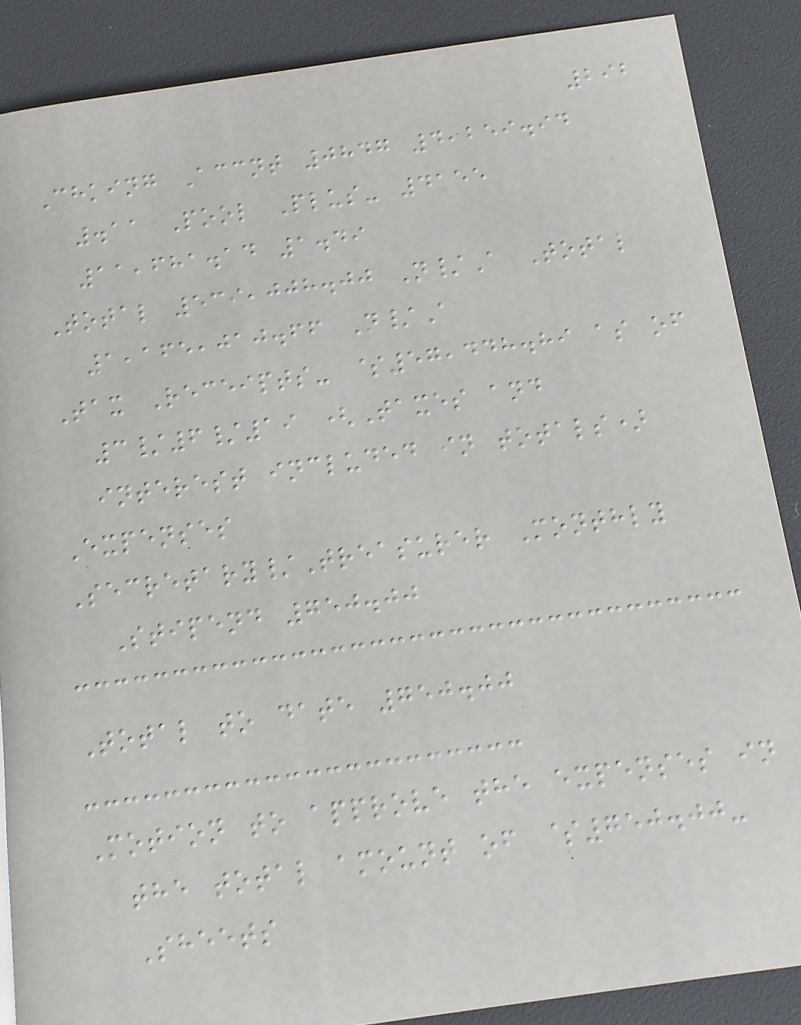292
Chking Accnt 0847 4,259.94
.11 Pool Plus- 4155
11,681.14 1.49
Total 539,008.00 N/A Total
1,165,010.66 N/A
Tax Receipts- $57,448.89 as of
3/6/19 (Taxes and
interest included in totals)
Expenses
Secretary/Treasurer Monthly
Stipend 750.00
Total to date 750.00
Motion to approve the expenses in
the total amount of $750.00-
Sheets
